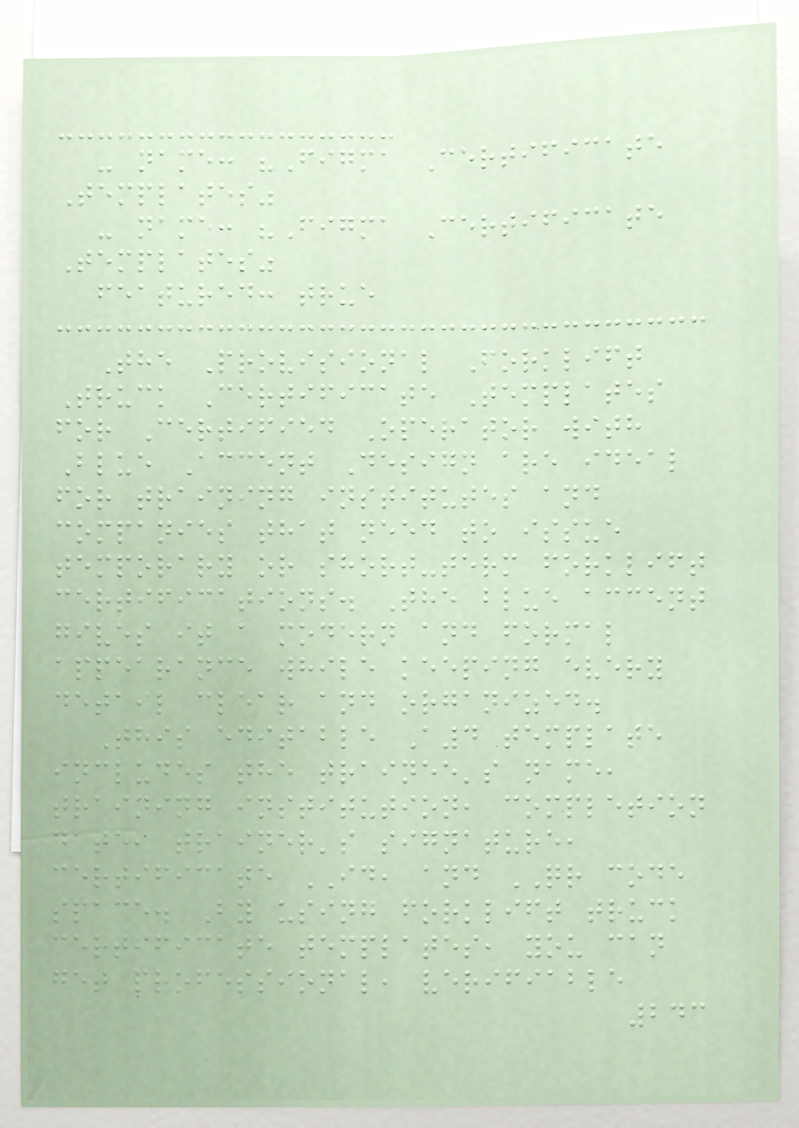- name: "Figma Certificate
Templates"
- name: "Figma Certificate
Templates"
featured: true
The Provisional Forklift
Truck Certificate Templates
for Certified Operator with
Blue Accent Design are ideal
for training institutes and
companies that need to issue
temporary or short-term forklift
certifications. The blue accent
gives it a modern and formal
appearance while keeping every
detail clear and organized.
This editable A4 template
includes the trainee's name,
training institution, completion
date, trainer's signature,
certificate ID, and QR code
space. By using forklift truck
certificate templates, you can
get professional, verifiable
243
